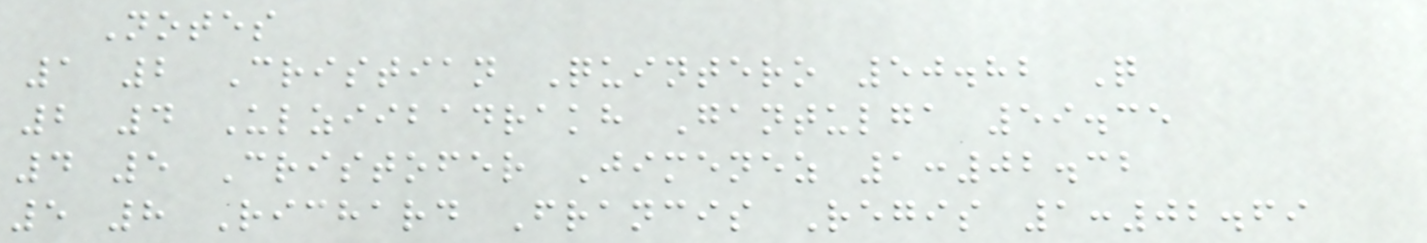Notes
1 2 Cristian Quintero 50.82 Q
2 4 Ulziibadrakh Gantulga 59.35
4 5 Cristofer Jimenez 1:02.32
5 8 Richard Francis Regis 1:02.69
